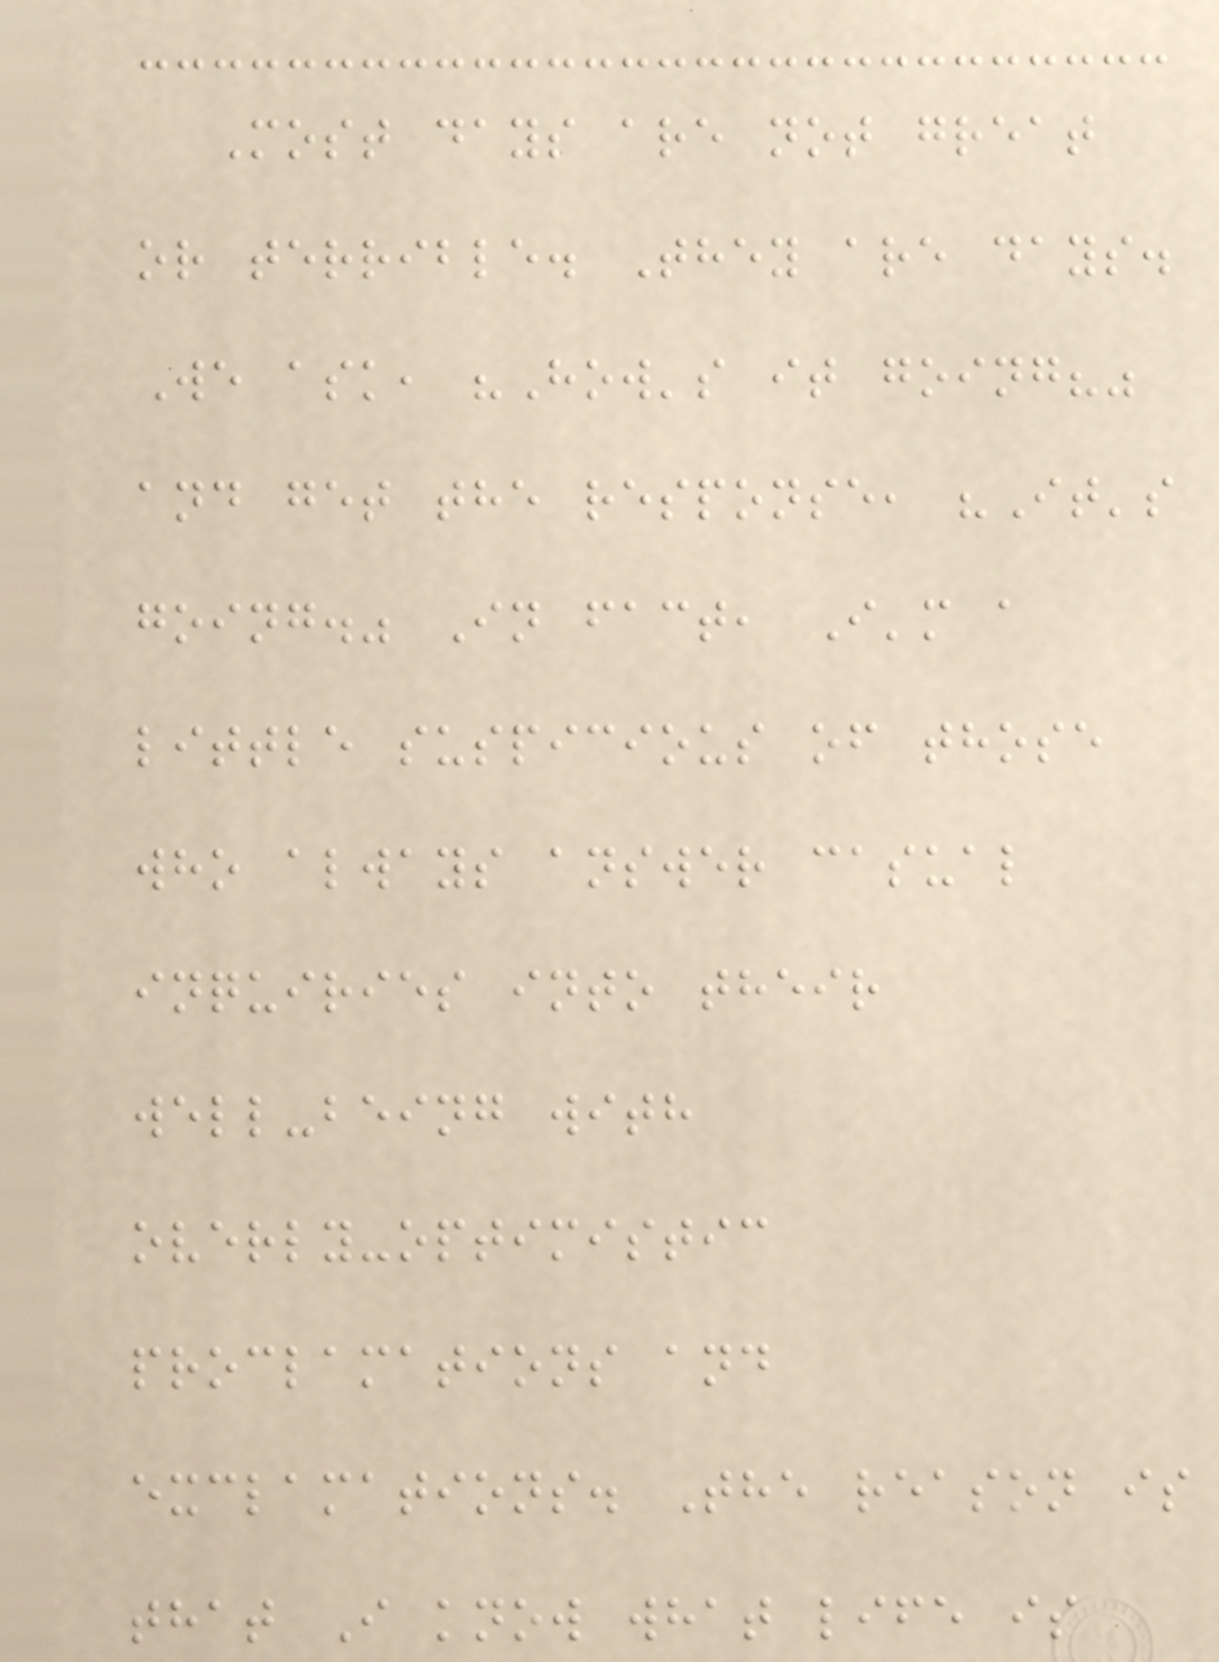Most days are not great
or terrible. They are days.
We ask, "How's it going?"
and get the response, "It's
going." In fact, I'm a
little suspicious of those
who always answer casual
inquiries into their
well-being with
overly-optimistic
proclamations and
exclamations. The reason is
that I know what life is
